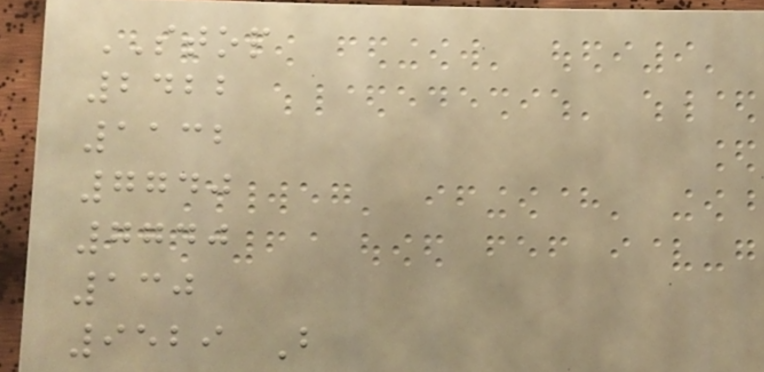STOP
2422
1132
7740
7740
130
9529 B
